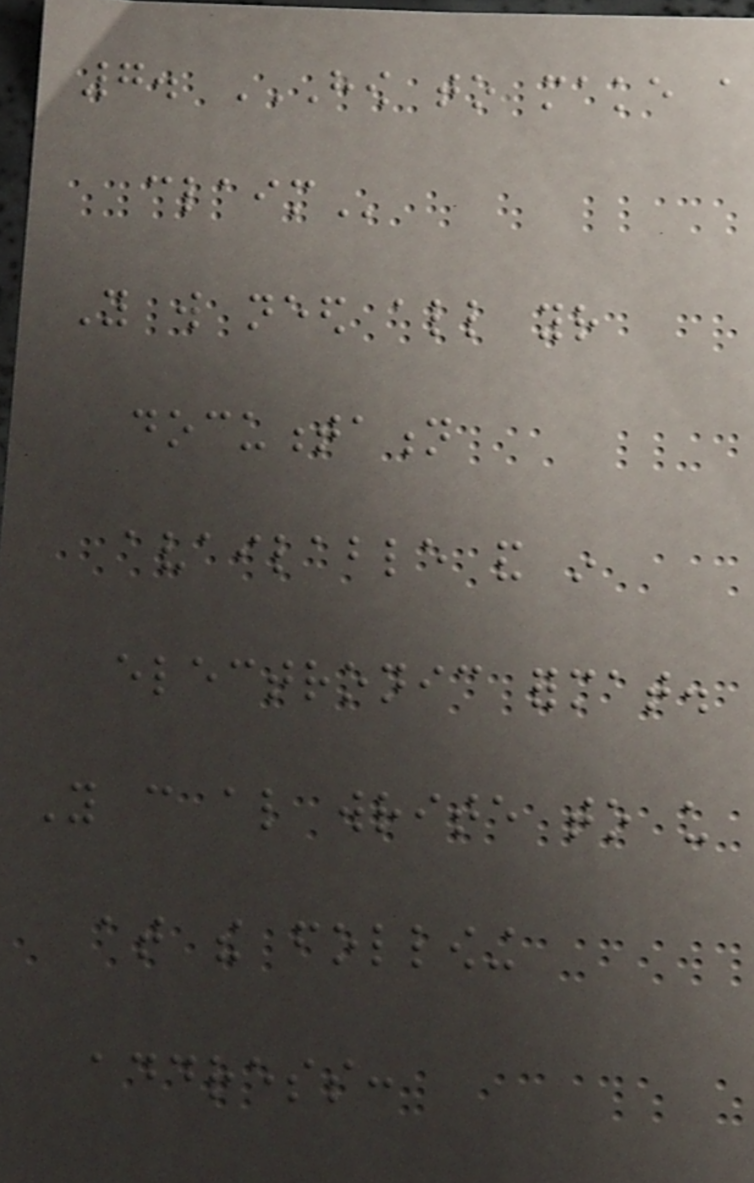7. HOW TO MAKE A
CLAIM
You will need all your
documentation
available and in
electronic format.
You can also write to us
at the following
address:
